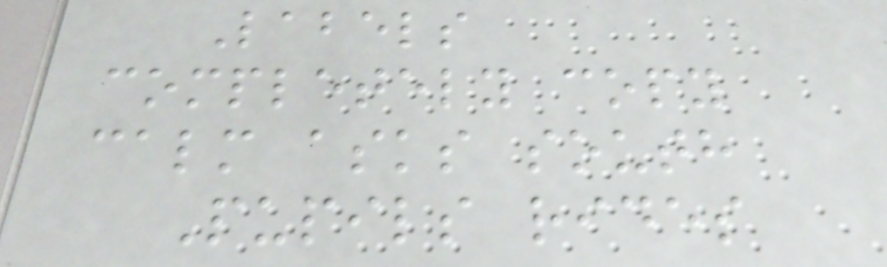Labels
completely copy
calm asks south
Pupils rides
